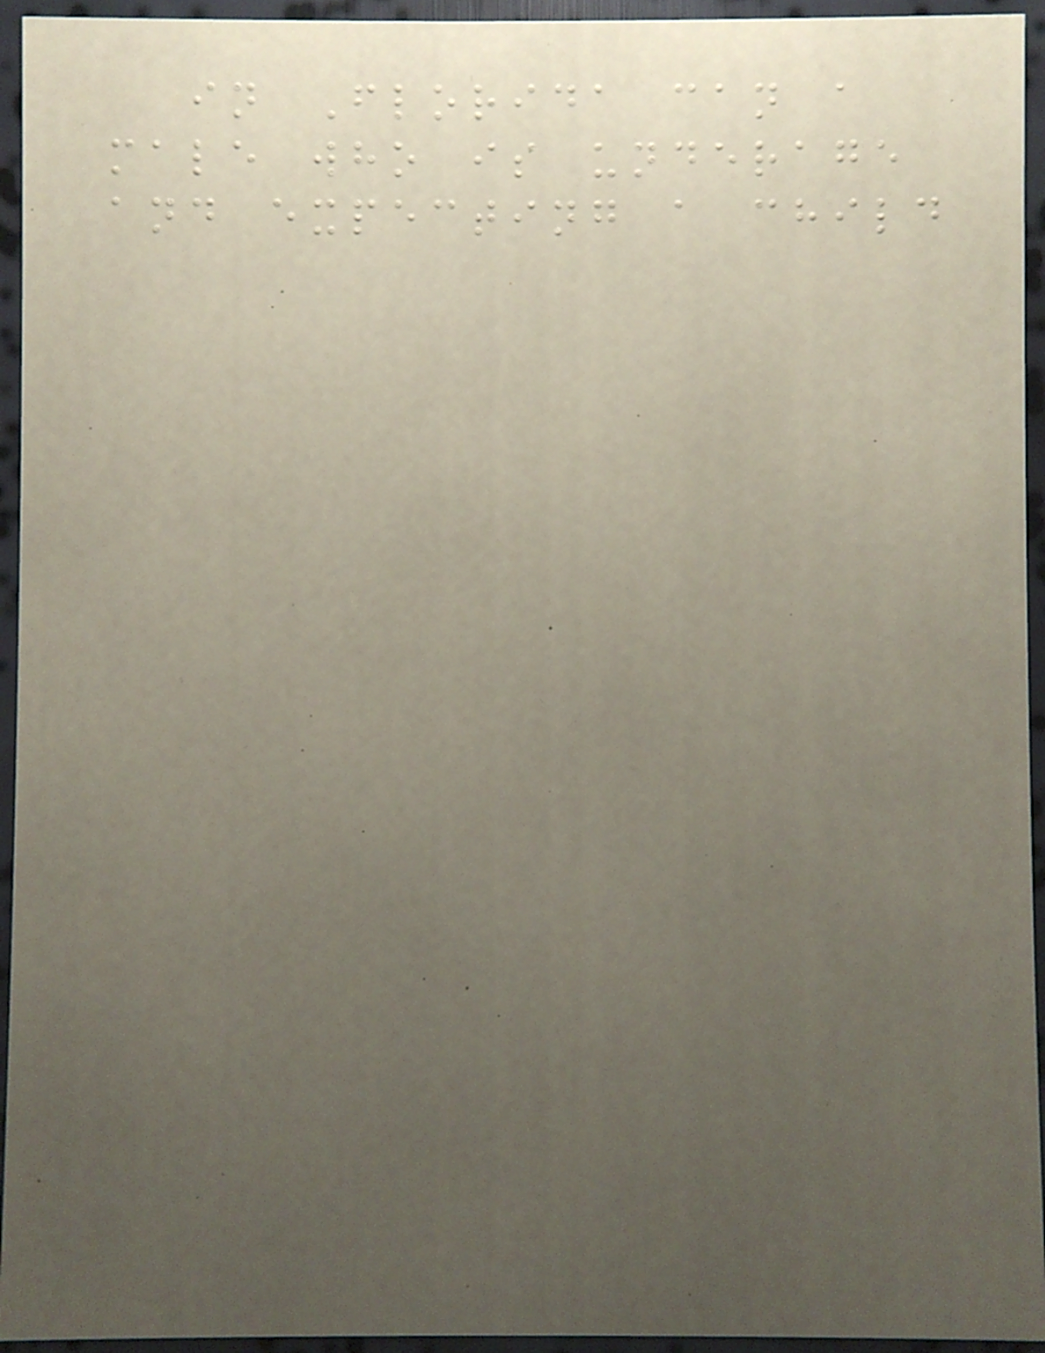in Florida can a
male who is underage
and expecting a child
